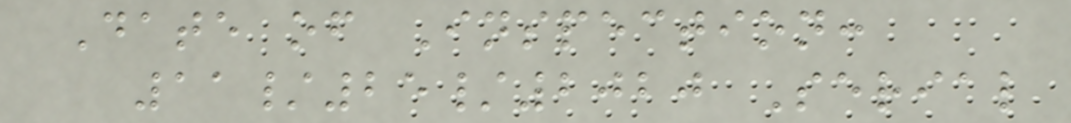Date of Inspection:
11/25/2020 Serial
